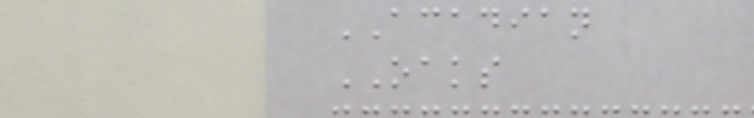ACADIAN
OAKS
